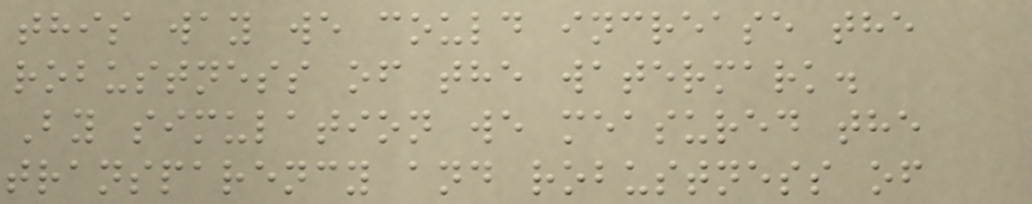this way we could increase the
robustness of the watermark.
By simulation we measured the
transparency and robustness of
